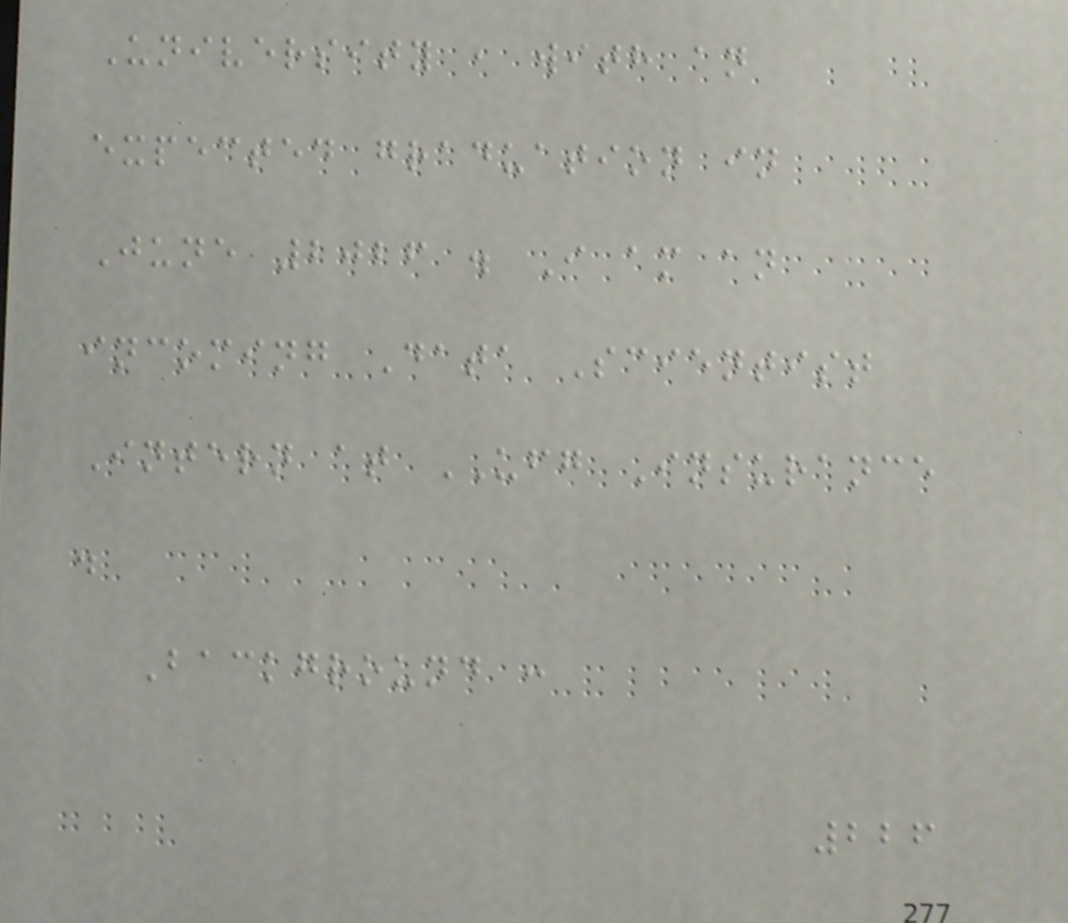University , with an
expected graduation in
June 2026 . I am an
incoming Data Scientist
Intern at UFG Insurance
.
Background :
226
